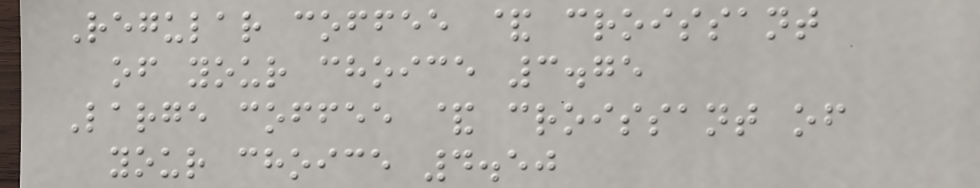Regular coffee & croissant
of your choice 3.75
Large coffee & croissant of
your choice 4.50
